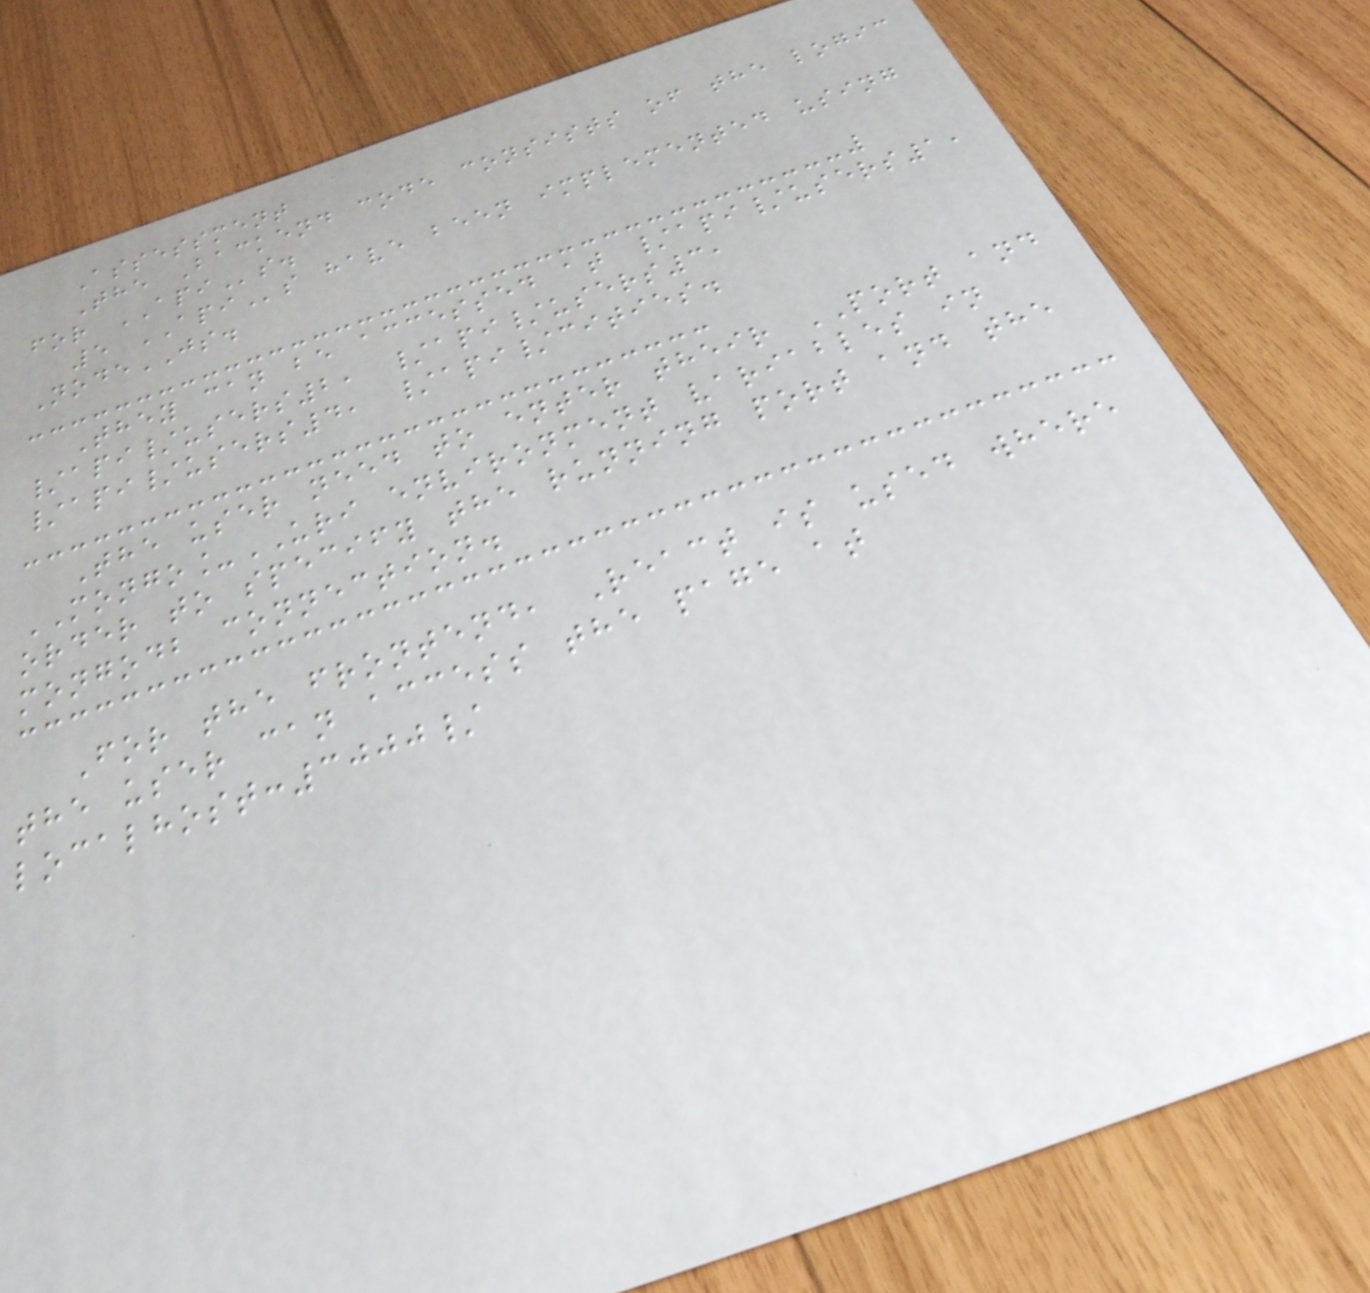Assessment
The Backend code consists of the logic
for APIs.
5 APIs have been implemented using
NodeJS.
They can be accessed at /api/users1,
/api/users2, /api/users3,
/api/users4, /api/cities.
The user need to enter their PORT and
MONGO_URI environment variables in
order to specify the running port and the
mongodb connection.
For the frontend, React is used where
the user can access the page at
localhost:3000/
